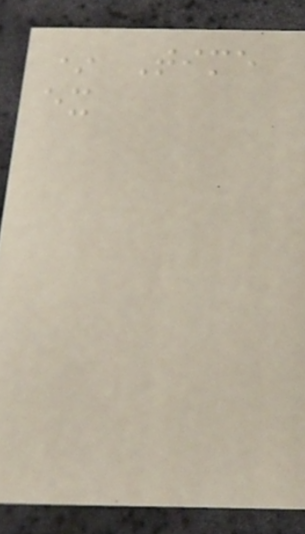* Time
ex
